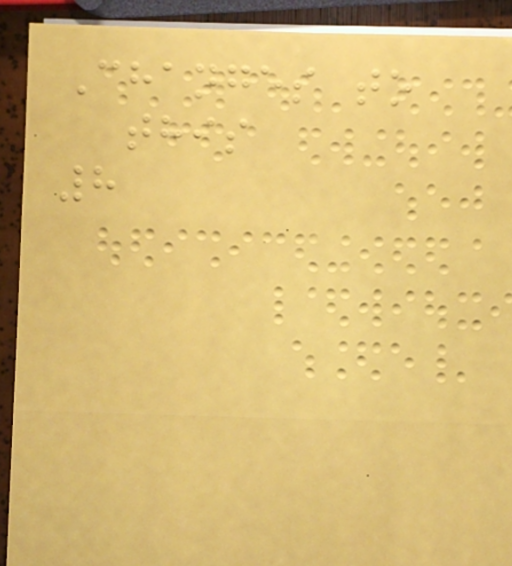Changes to
this
8
